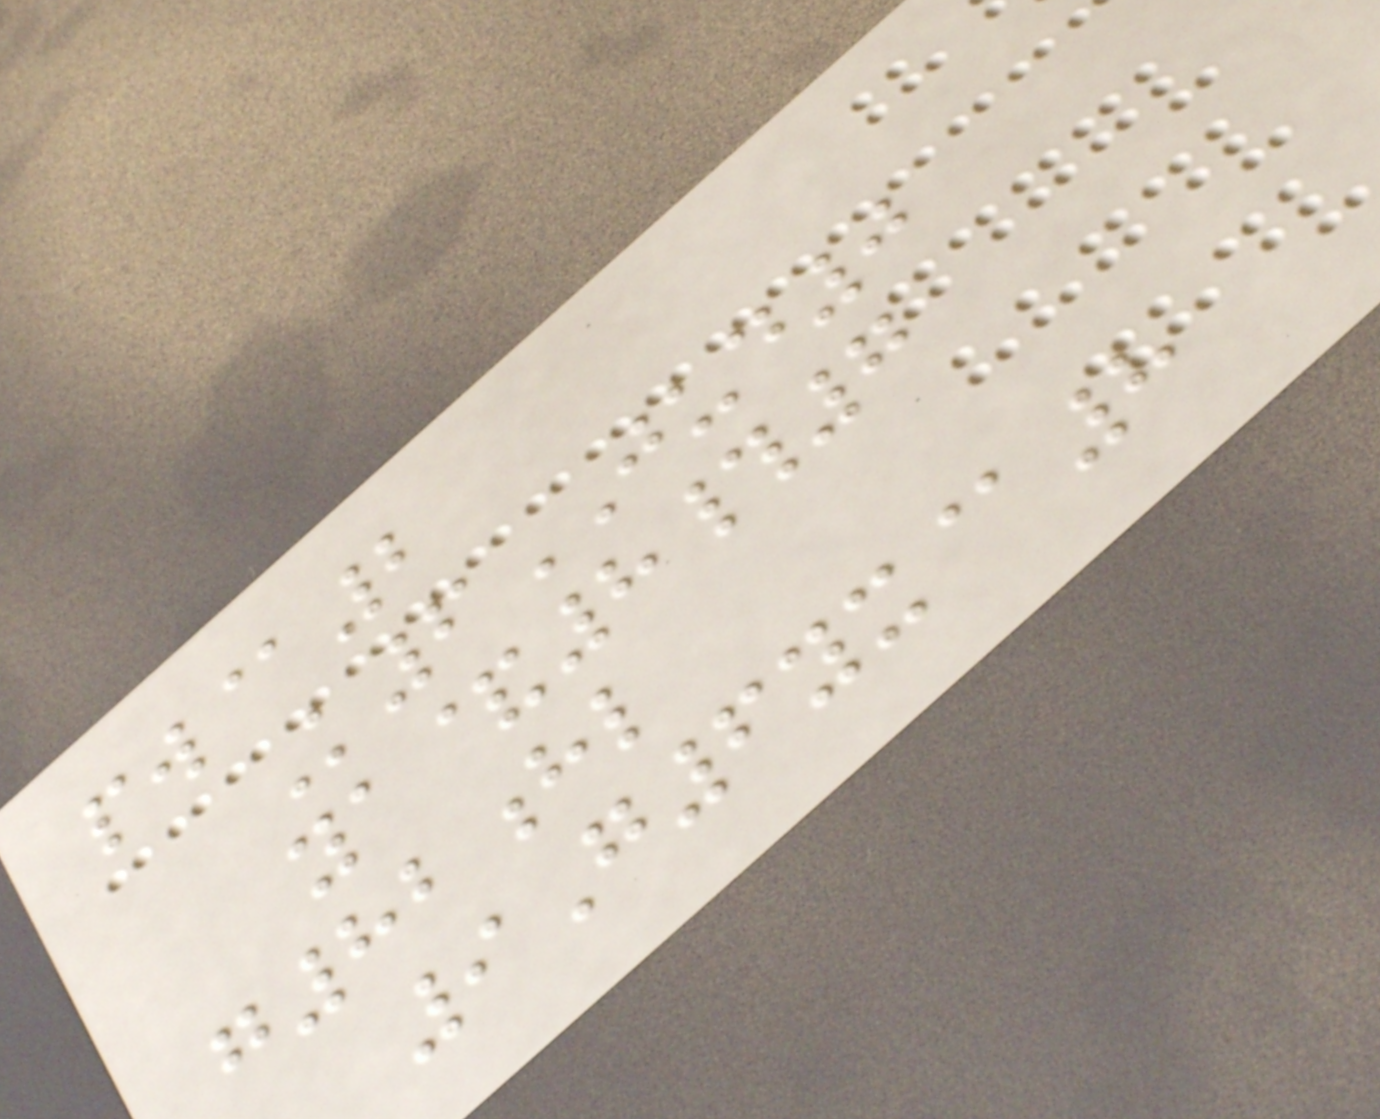pw@2
K6JUD0
ya&8#7
g82hl
9G6yx@8
